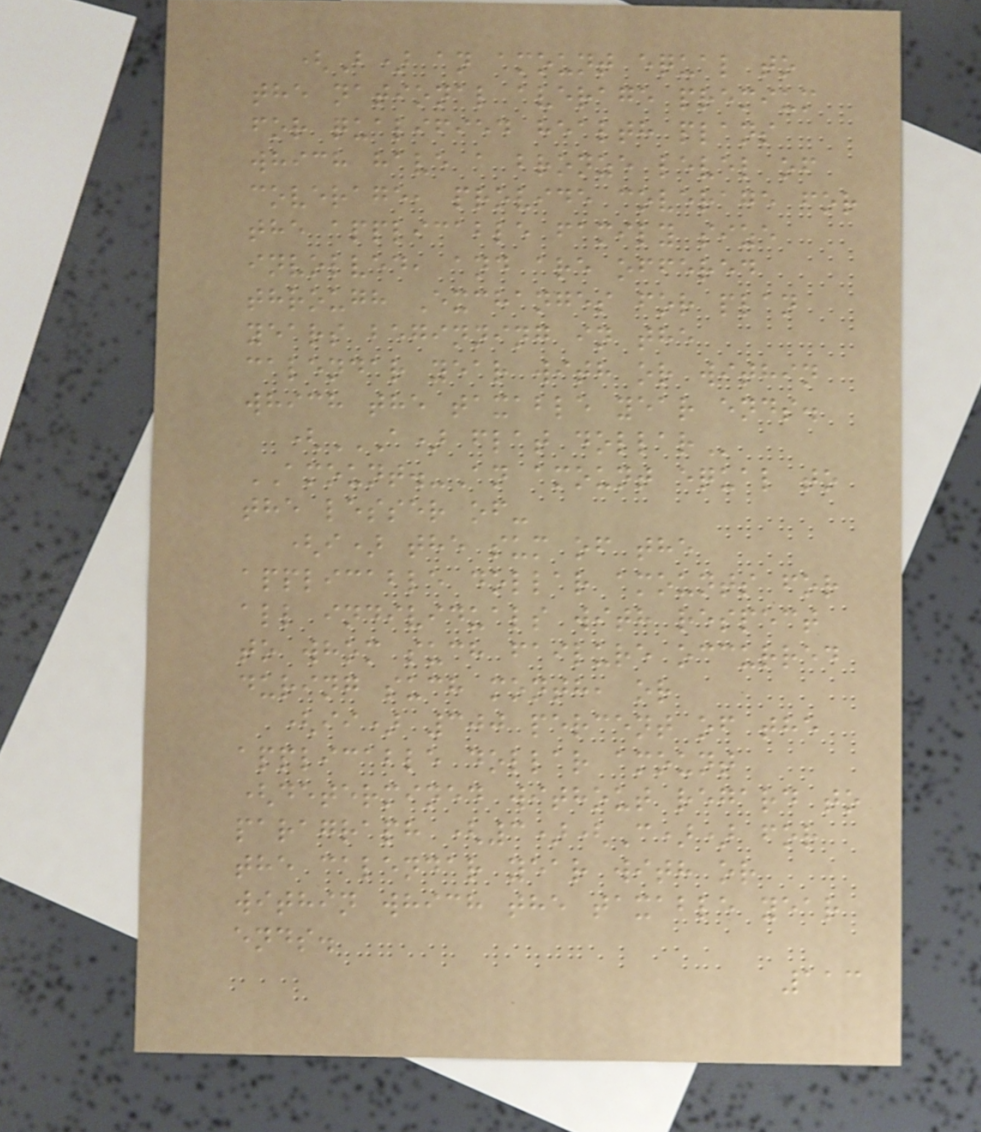(B) an amount equal to
the national average premium
for qualified health plans
which have a bronze level of
coverage, provide coverage for
the applicable family size
involved, and are offered
through Exchanges for plan
years beginning in the
calendar year with or within
which the taxable year ends.
(A) FLAT DOLLAR
AMOUNT.-An amount equal to
the lesser of-
(i) the sum of the
applicable dollar amounts for
all individuals with respect
to whom such failure occurred
during such month, or
(ii) 300 percent of the
applicable dollar amount
(determined without regard to
paragraph (3)(C)) for
the calendar year with or
within which the taxable year
ends.
113
